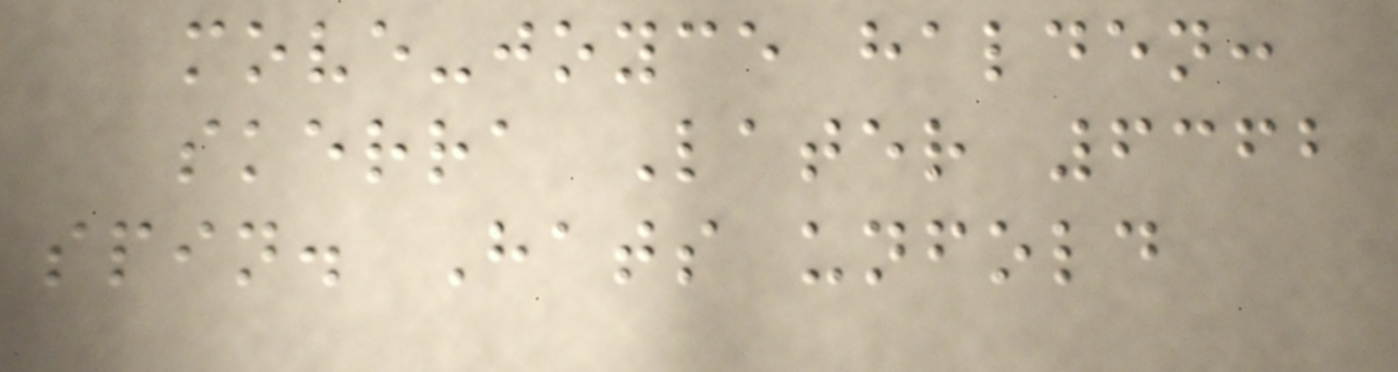move-joyce halden:
skerra Later 6362
spin. Hats unfold
